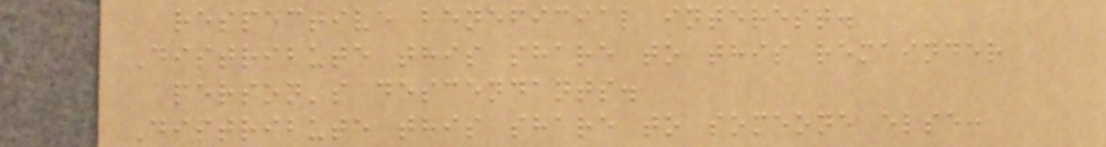respective beneficial interest.
Distribute this share to this remainder
person's descendants.
Distribute this share to someone else:
